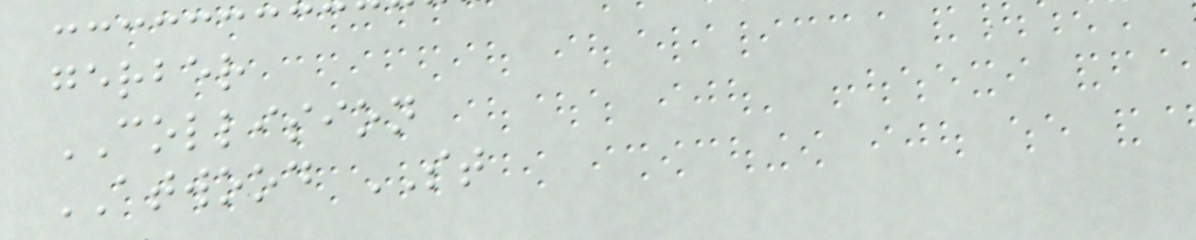gerber
COLLISION
ATWOOD ST
